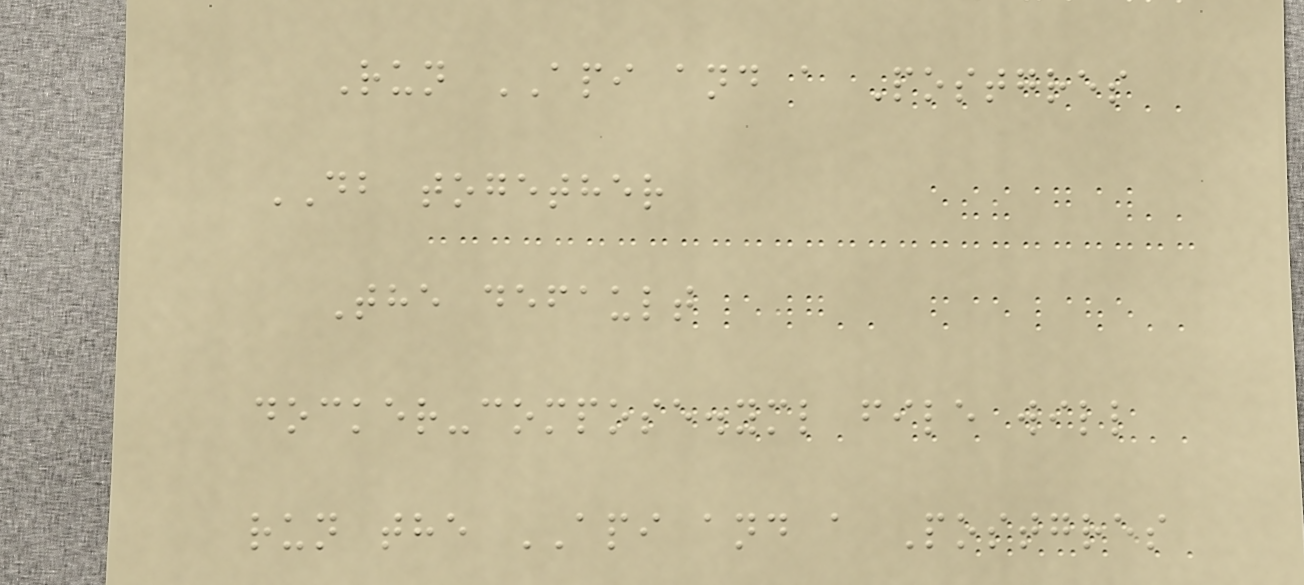Run API and a Postgres
DB together
The default
docker-compose.yml file will
run the API and a Postgres
